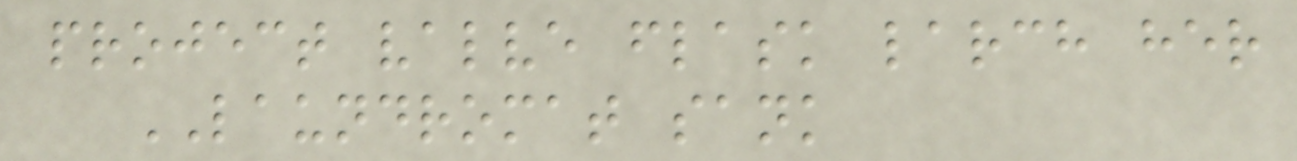project valve flask larch her
LAUNDROMAT sank
